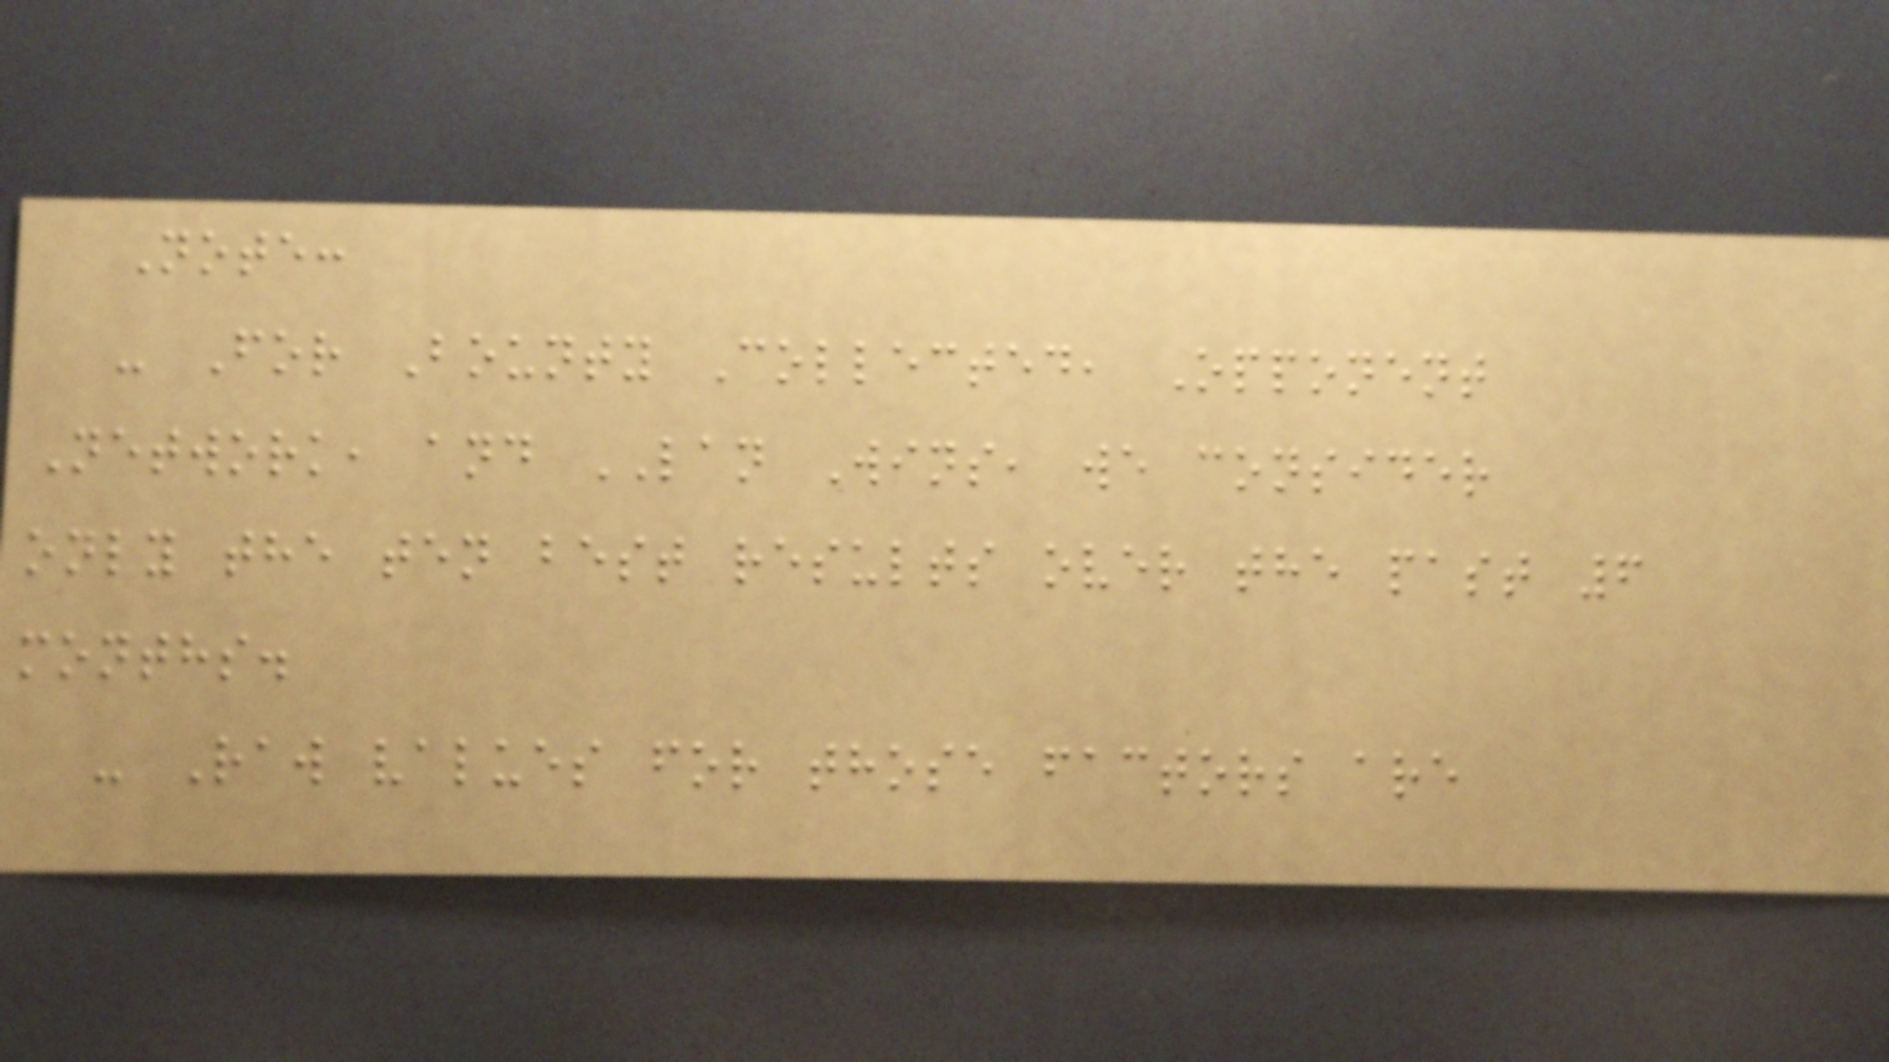Note:
- For Bounty Collected, Opponent
Network, and LAN Wins, we consider
only the ten best results over the past 6
months.
- Raw values for those factors are
